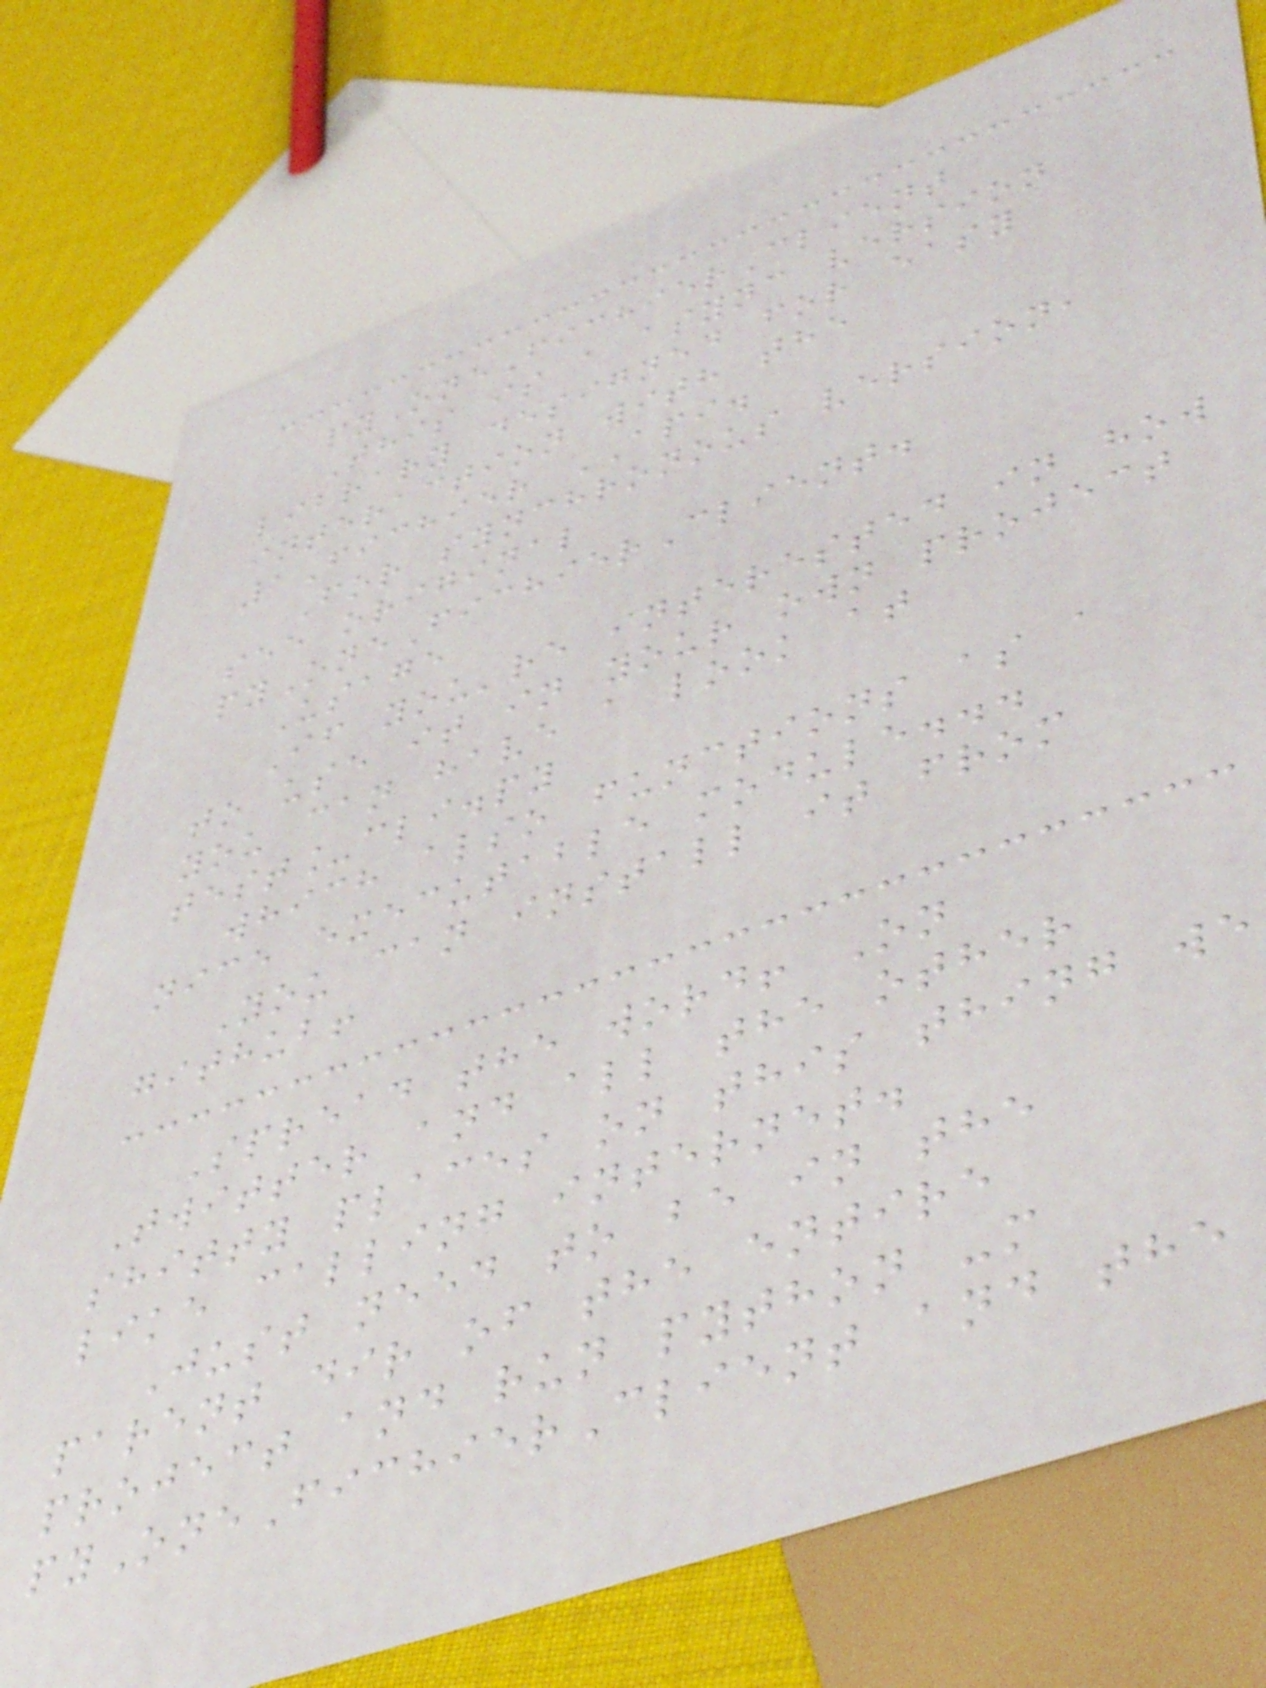pyOneFichierClient
This is a async version
library designed for easy
interaction with the
1Fichier API.
For synchronous version,
see original
pyOneFichierClient.
Usage
If you're interested in how
to use it in your own project
you can have a look at
test_cli.py
which also functions as a
nice executable module...
You can install it from
github!
Spread the word! On
Twitter and all the other
shitty places on this thing we
like calling internet.
Just need to be in the
parent dir of the entire
project and run python -m
pyOneFichierClient and the
